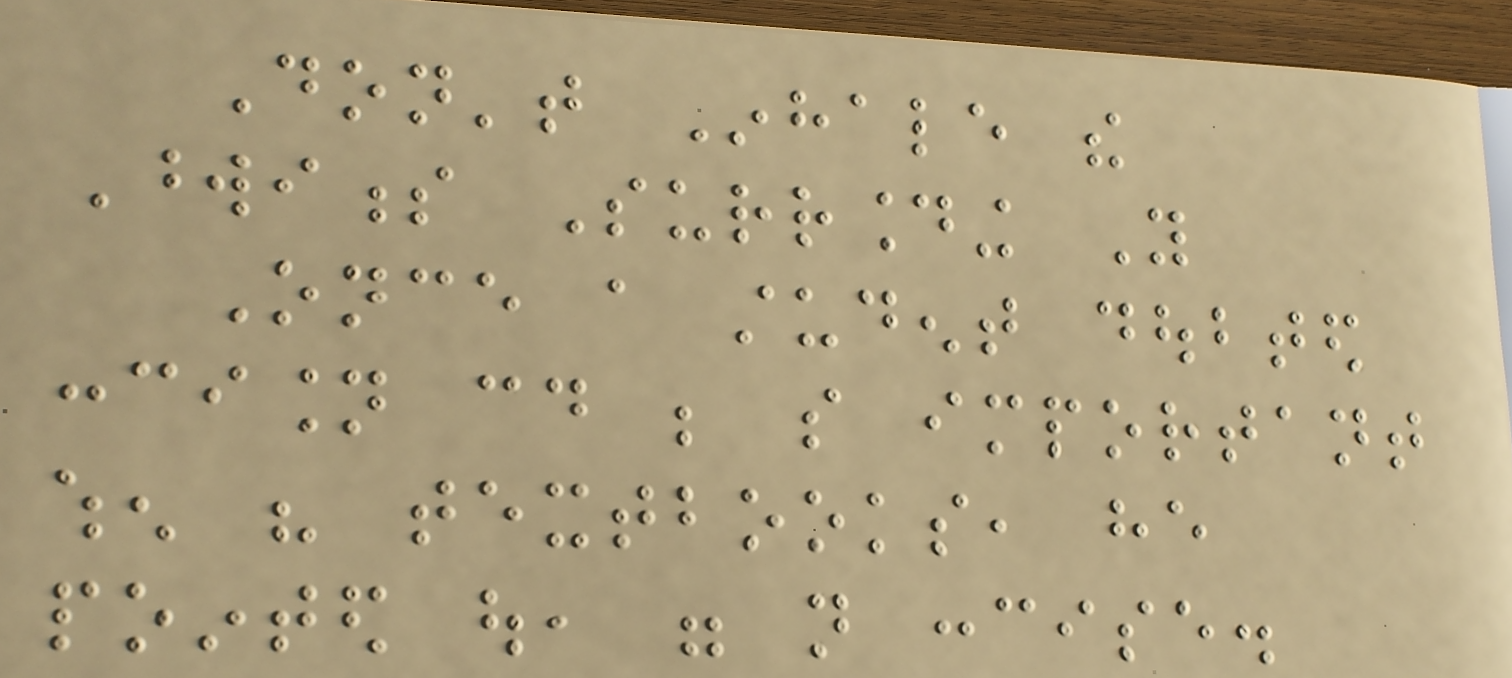Don't Inhale the
Wordiness Surrounding You
Once a student doubted
concision could be so important
when his textbooks, he
pointed out, were not concise.
